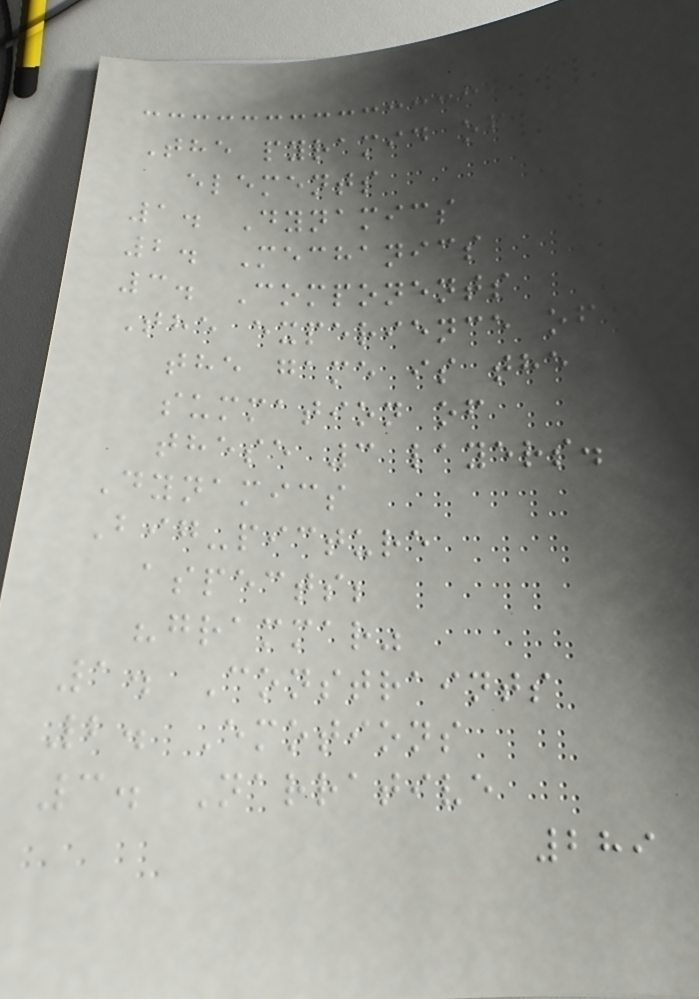The pyramid of
elements
1. Dynamics
2. Mechanics
3. Components
The experience of
the game is the
summation of
these 3 layers.
Dynamics
Big-picture
aspects;
"grammar"
1. Constraints
2. Emotions
3. Narrative
289
